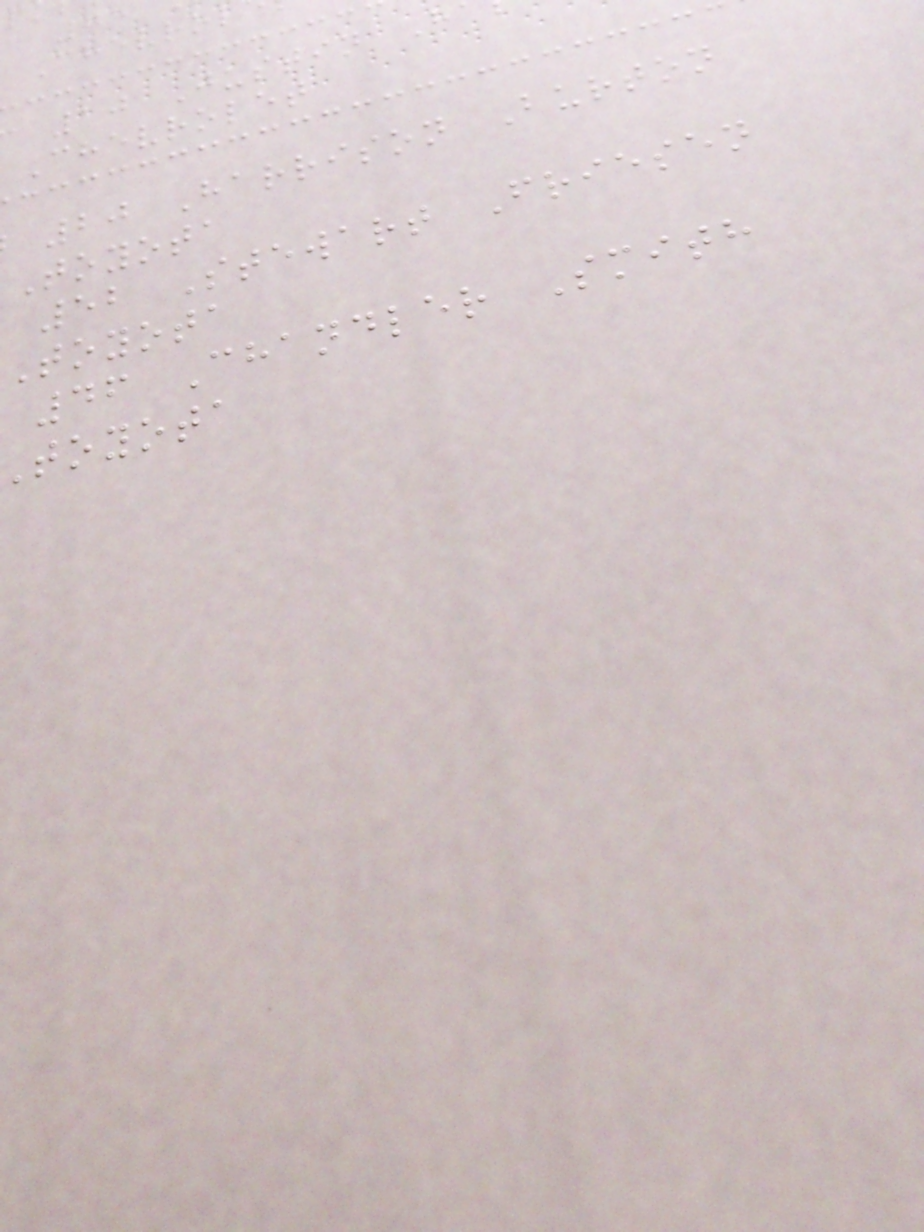Chevrol
10 Justin H
Chevrolet
20 Harrison Burton
Toyota
52 Stewart Friesen
Toyota
46 Chandler Smith
toyota
